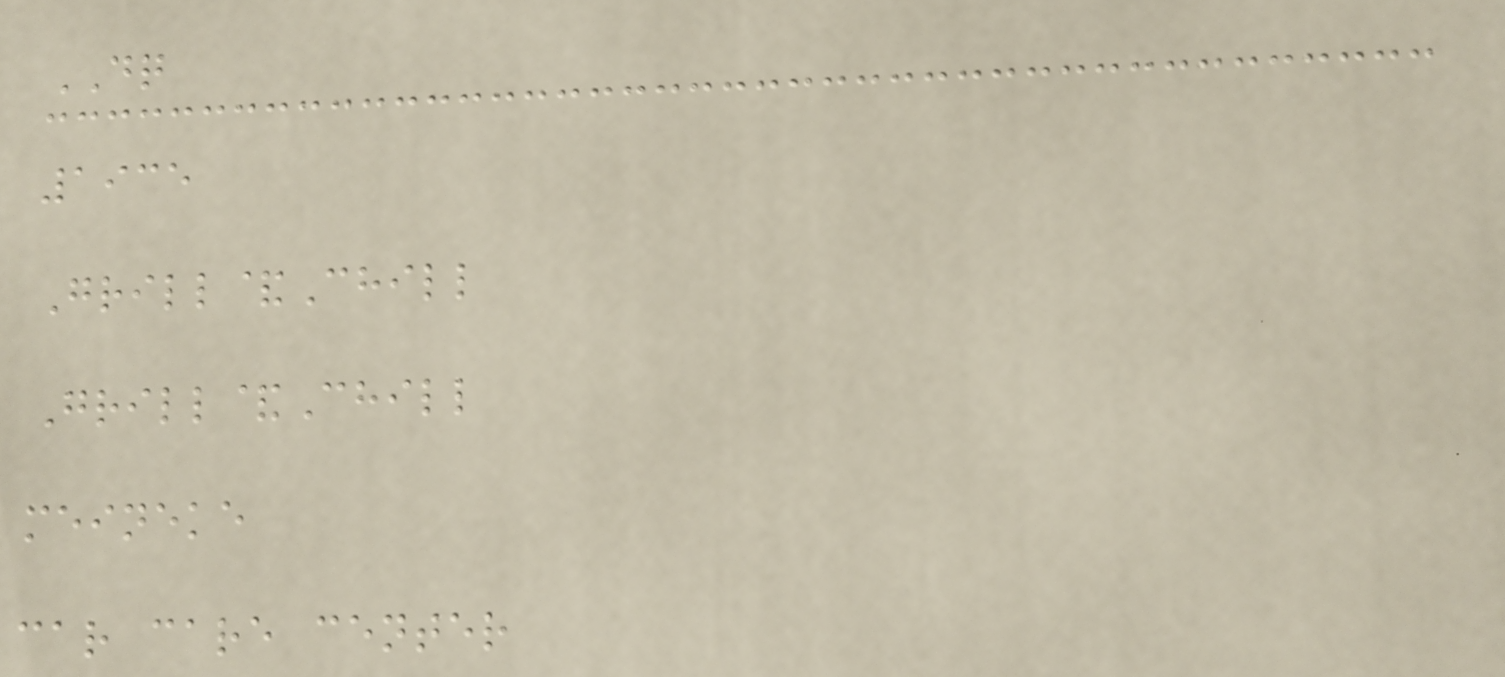DQ
1935
Grill&Chill
Grill&Chill
meineke
car care center
